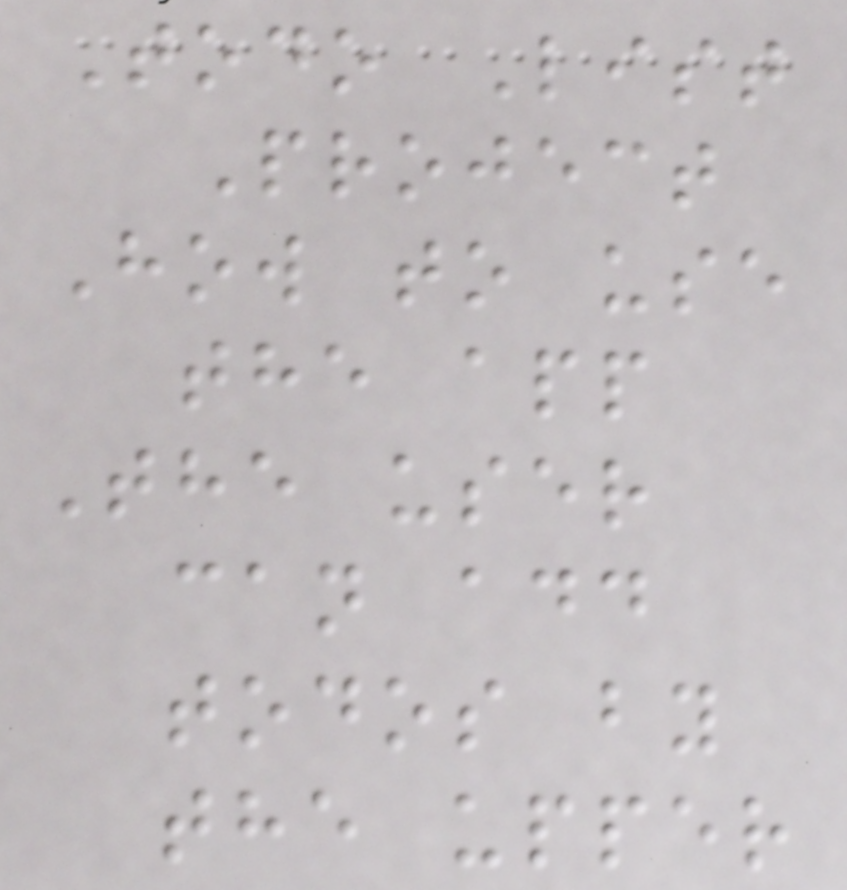Todo List
Project
How to use
the app
The user
can add
todos by
the upper
